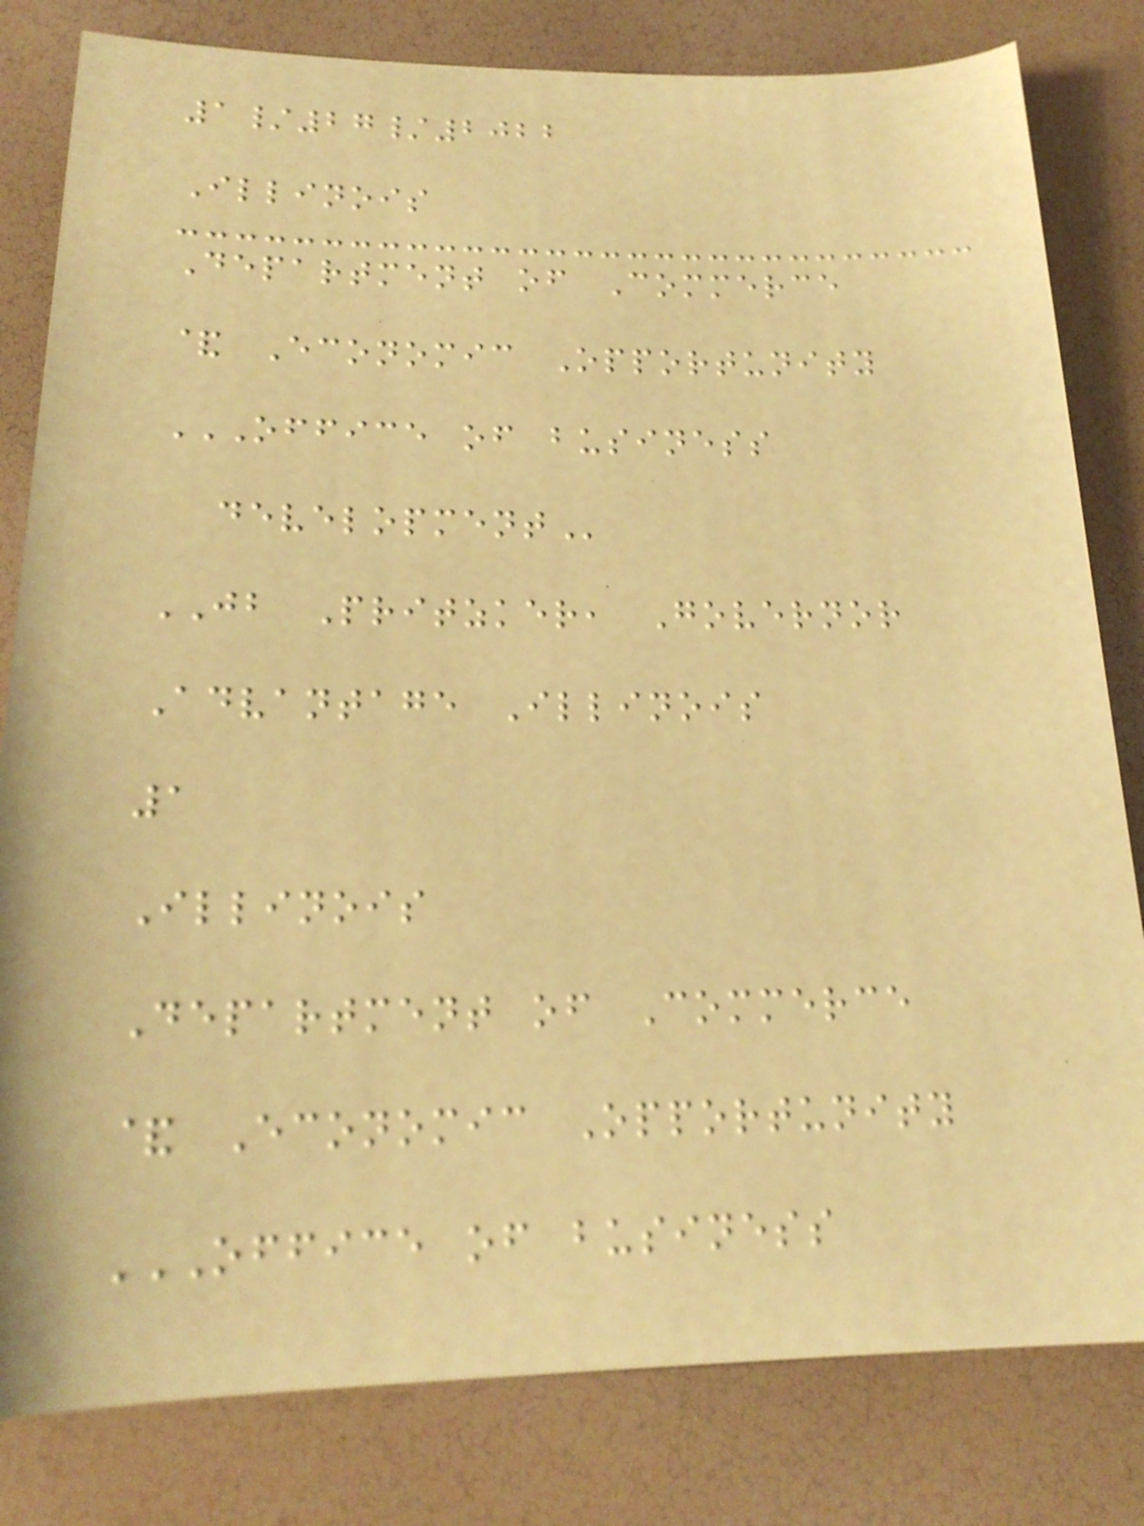1/27/2022
Illinois
Department of Commerce
& Economic Opportunity
OFFICE OF BUSINESS
DEVELOPMENT
JB Pritzker, Governor
Advantage Illinois
1
Illinois
Department of Commerce
& Economic Opportunity
OFFICE OF BUSINESS
